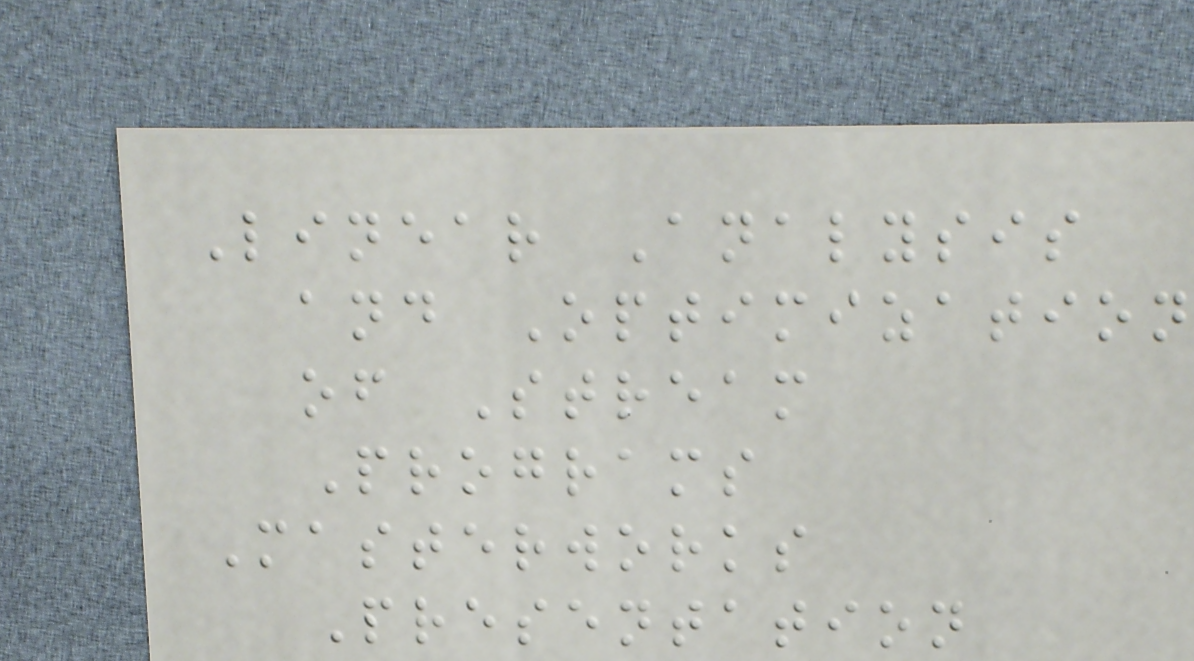Linear Analysis
and Optimization
of Stream
Programs
Masterworks
Presentation
